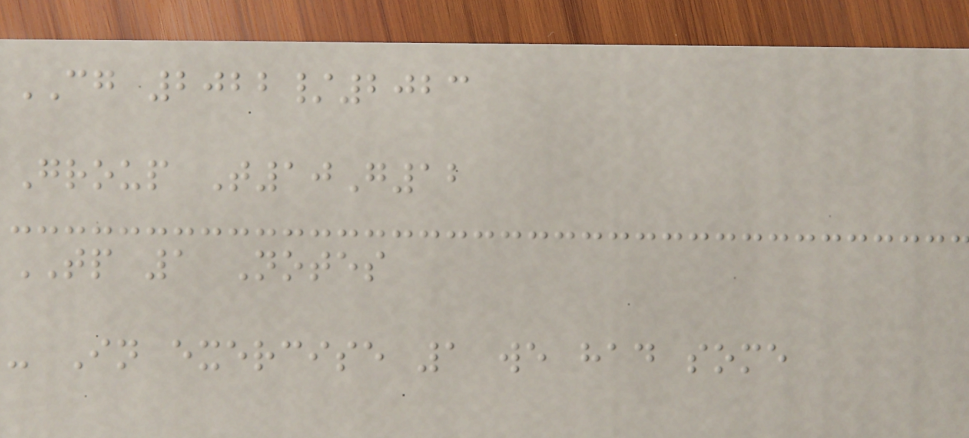CG 2022/2023
Group T10G12
TP 1 Notes
- In exercise 1 we had some
